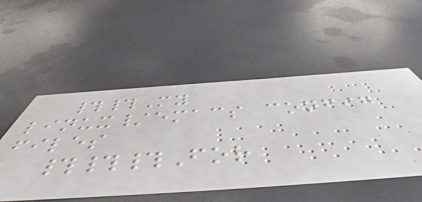##My
linux/emacs config
files
###For
